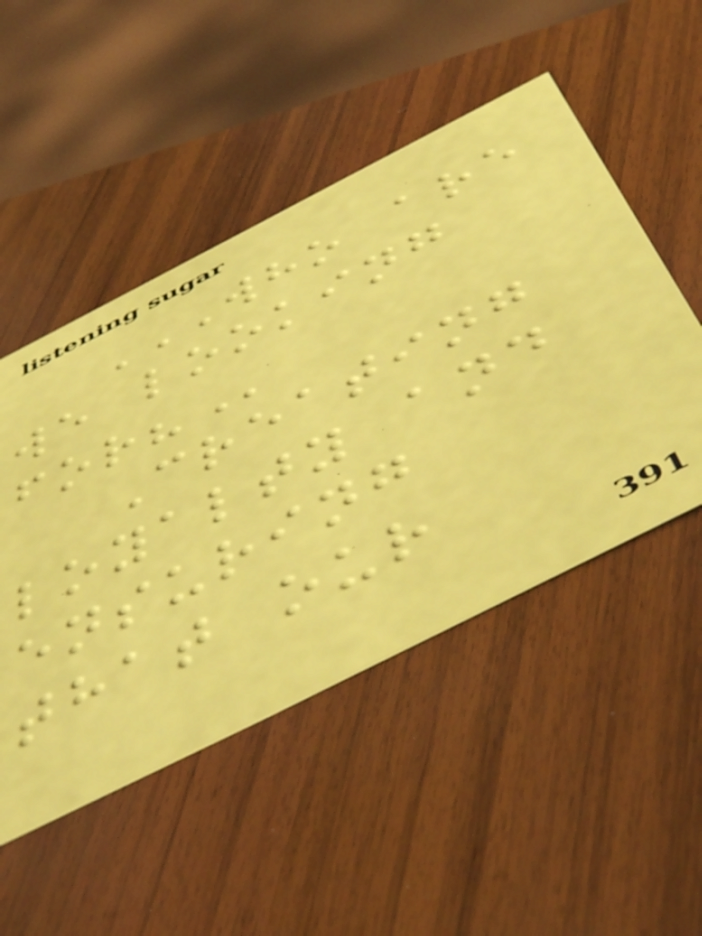WHO ARE
WE LOOKING
FOR?
Creating
loyalty and
ensuring
that our
